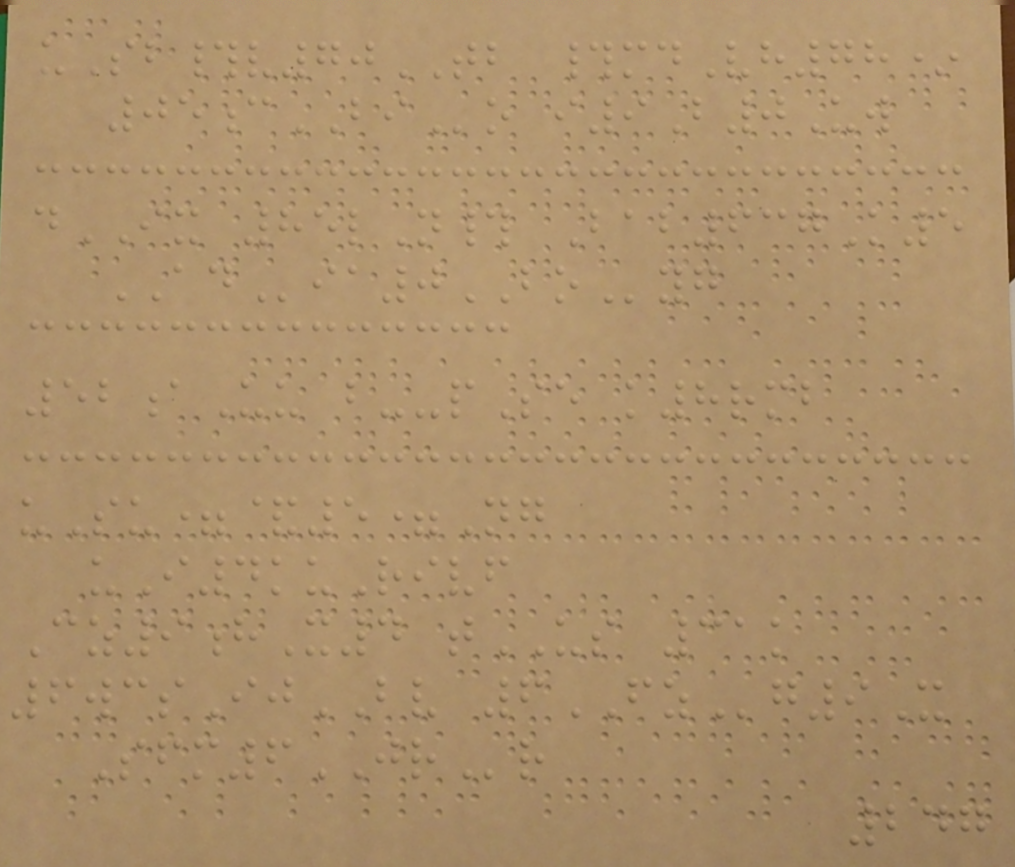uSb#v70TB #mdVh78*
05cBIo i9B0Uw
dIX 85lN# Bab637K5
ADia0BOyg
52aUu b--pSe k8rmb
uSu=&5=Ng
uI4kuRivf
Cz9hX4 tUS 31k
6wcsIjBV 6FZg9X
Sfm6JRr
247
